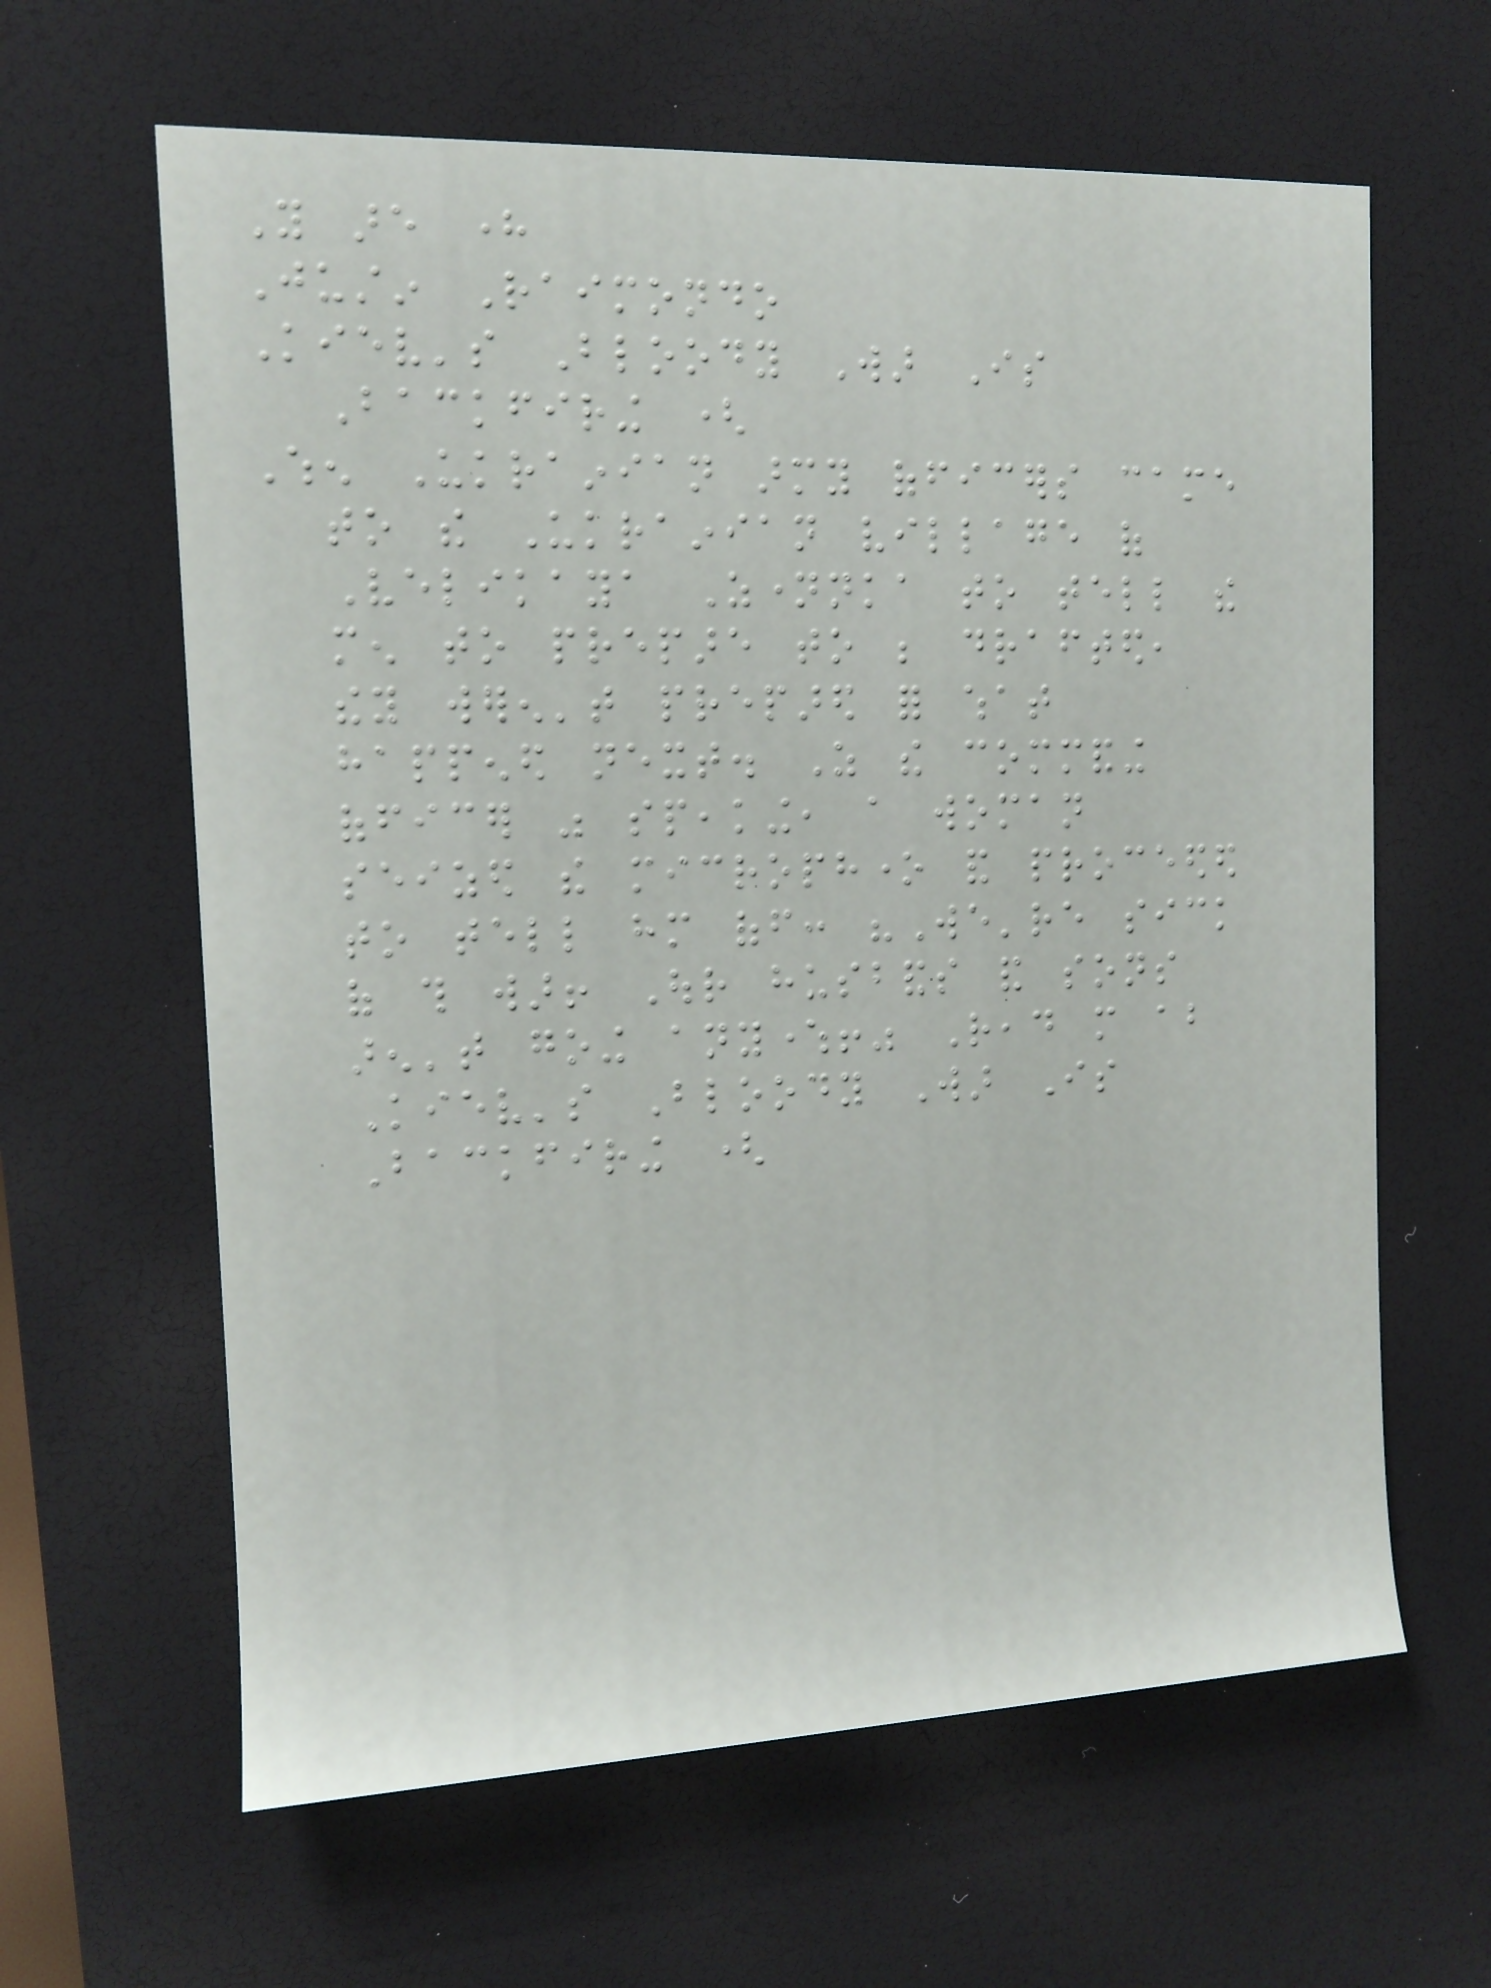You are here
Justin Raimondo
Kiev's Bloody War Is
Backfiring (
When Ukrainian army officers came
to the Ukrainian village of
Velikaya Znamenka to tell the
men to prepare to be drafted,
they weren't prepared for what
happened next. As the commanding
officer was speaking, a woman
seized the microphone and proceeded
to tell him off: "We're sick
of this war! Our husbands and sons
aren't going anywhere!" Read more about
Kiev's Bloody War Is
Backfiring (
